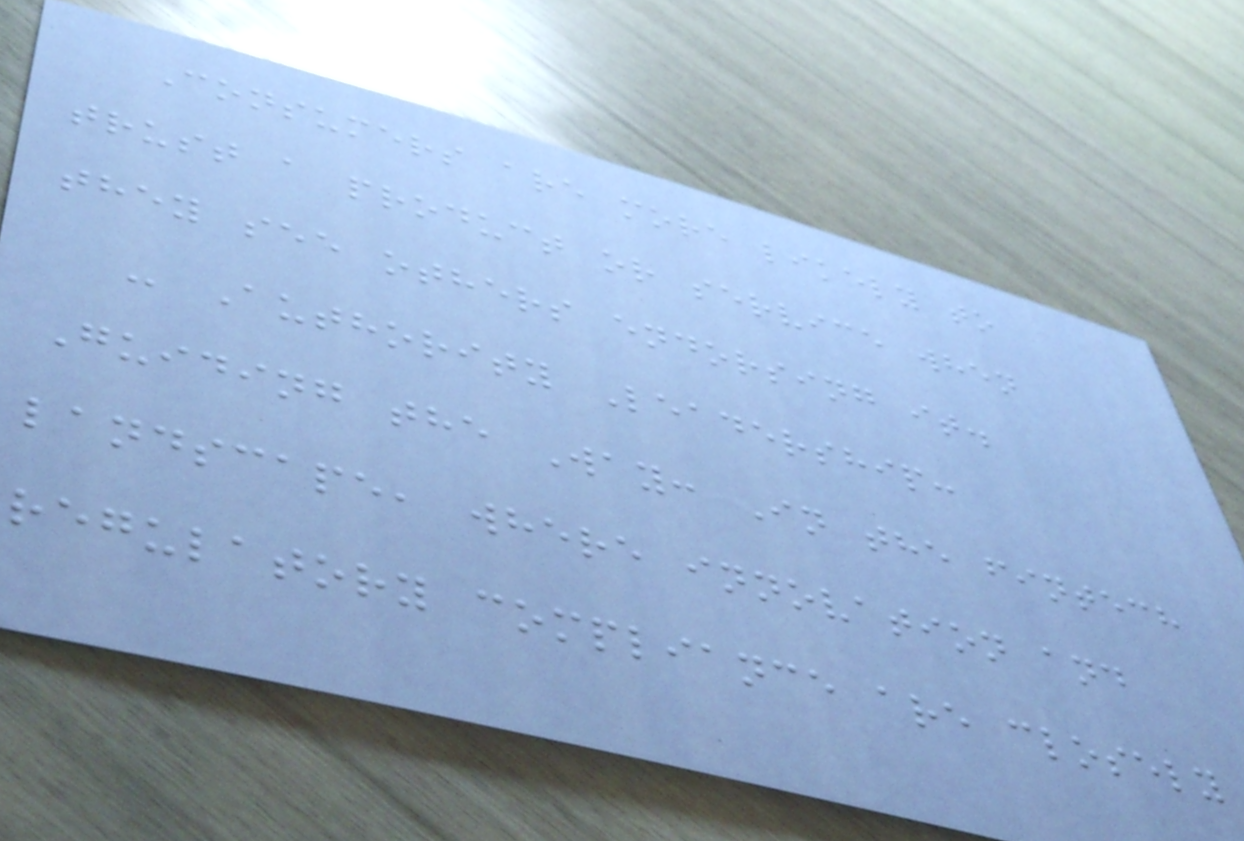Consumers are more likely to
trust a product or service when
they see others endorsing it.
- Authority Leadership:
Guiding the Way: In the fintech
landscape, where innovation and
regulatory compliance are closely
